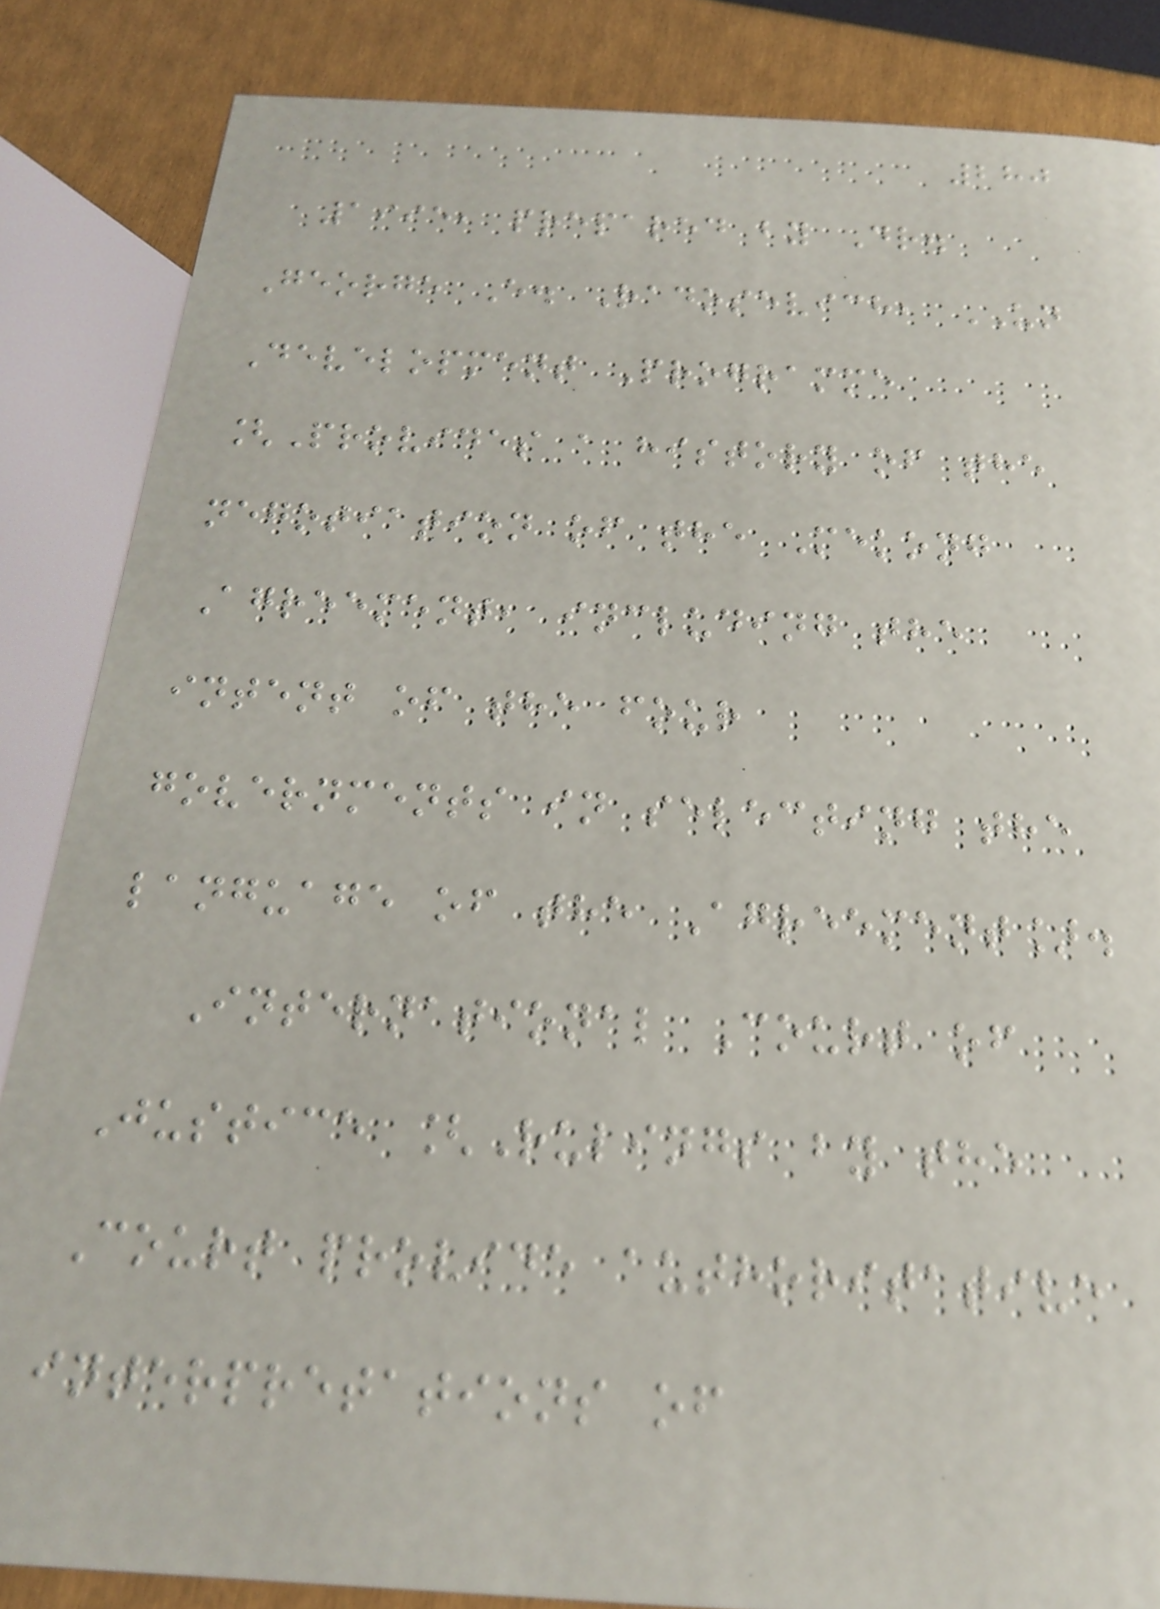280
1995, prepared by Dr.
George E. Radosevich, UN
Development Programme
[Provides a history of the
negotiation of the Mekong
Agreement, including the
intent of the four
governments in selecting the
language of the Agreement].
International Court of
Justice [Rulings by the
Court provide authoritative
interpretations of
